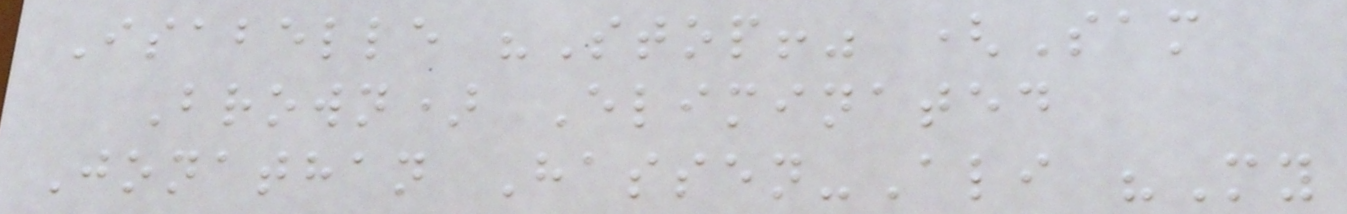Isabelle "Stop!" (Sam
Brown) Eliminated
Jonathan Hassen-Ali "My
